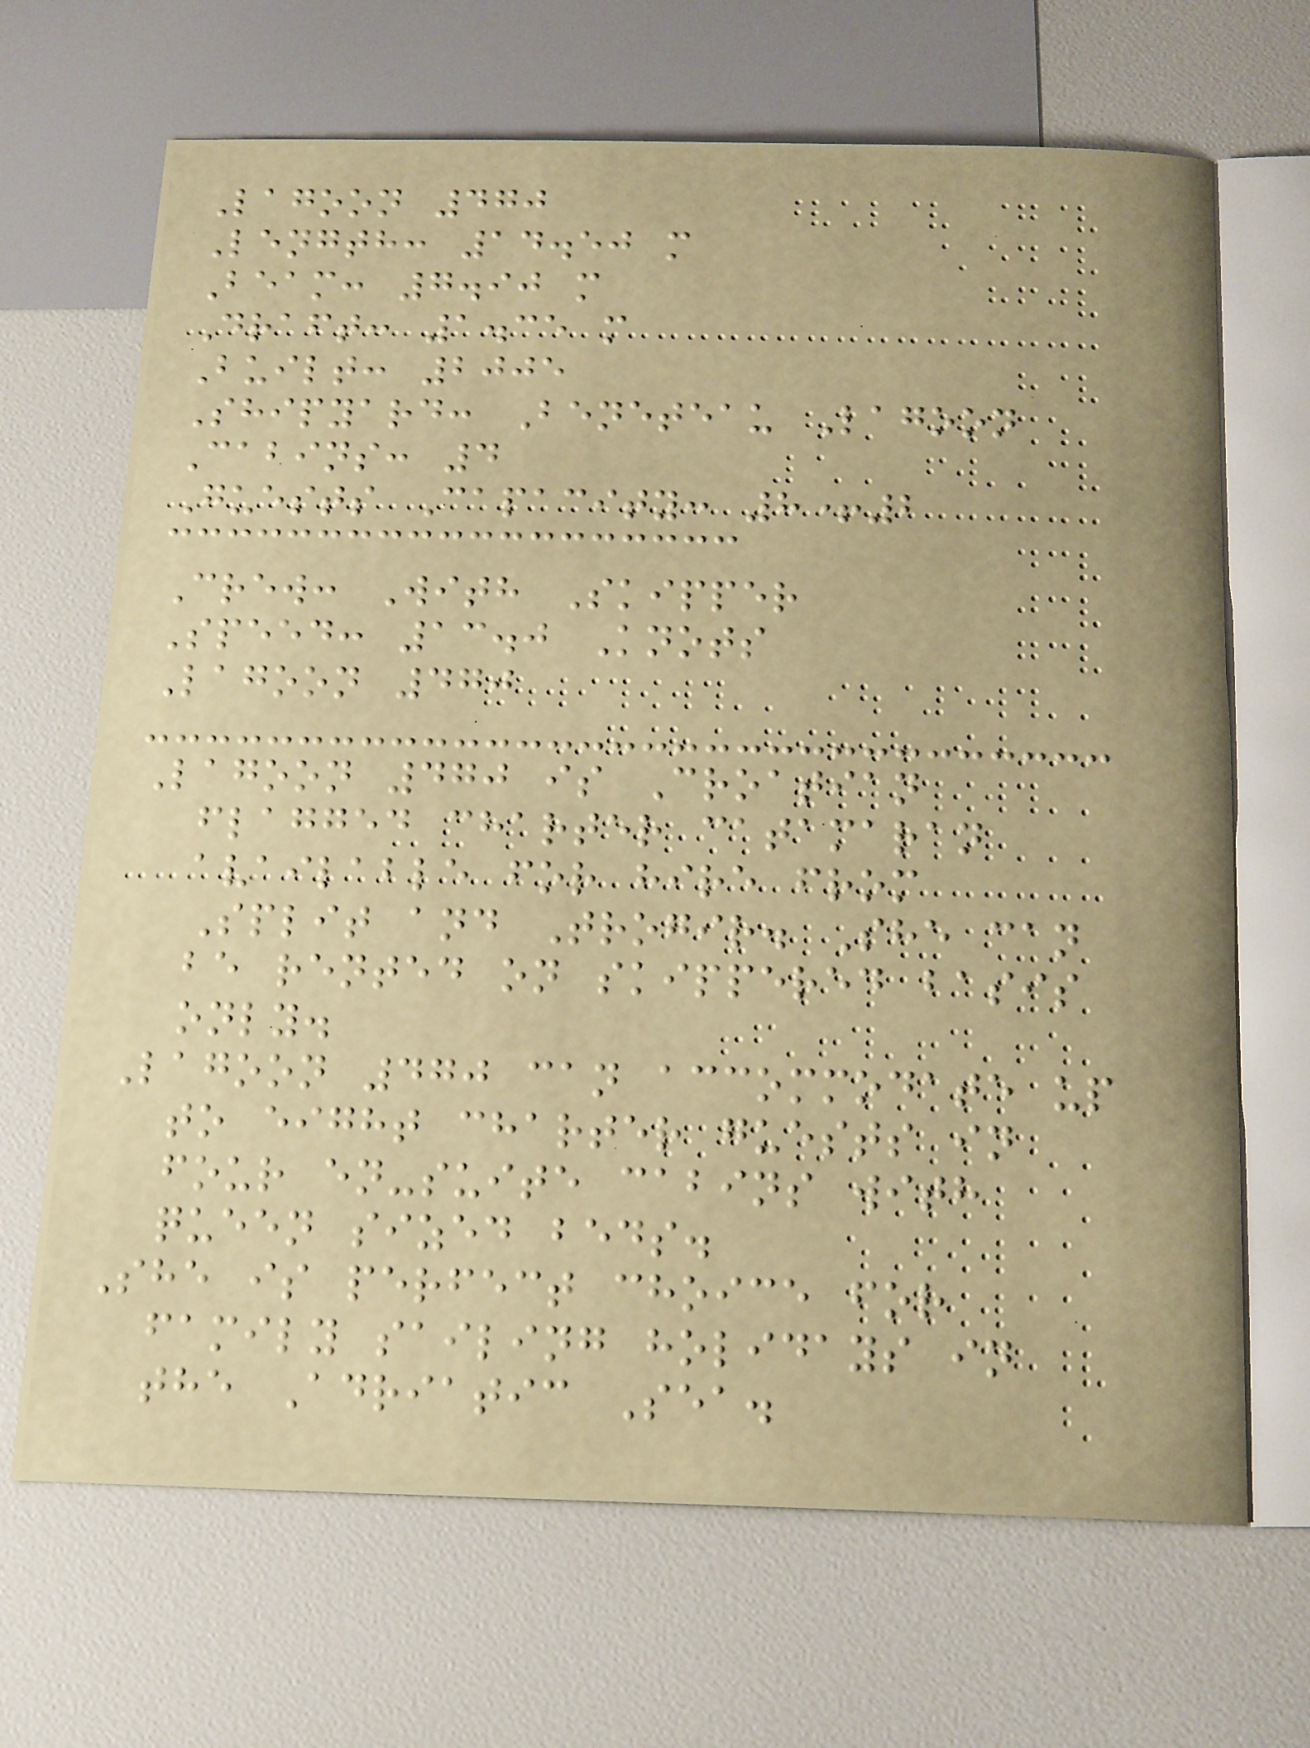Lagoon 470
Length: 14.50 m
Beam: 7.90 m
Draft: 1.35 m
Built: 2005
Shipyard: Beneteau Lagoon
Cabins: 4
Guests Capacity: 8+2
Crew: With Skipper
Speed: 13.0 Knots
Lagoon 470
Lagoon 470 is Croatian
flagged charter catamaran
available for hire from
Split and Trogir. She can
be rented on skippered basis
only.
Lagoon 470 can accommodate up
to eight charter guests in
four en-suite cabins with
queen sized beds.
She is perfect choice for
family sailing holidays in
the Adriatic Sea.
